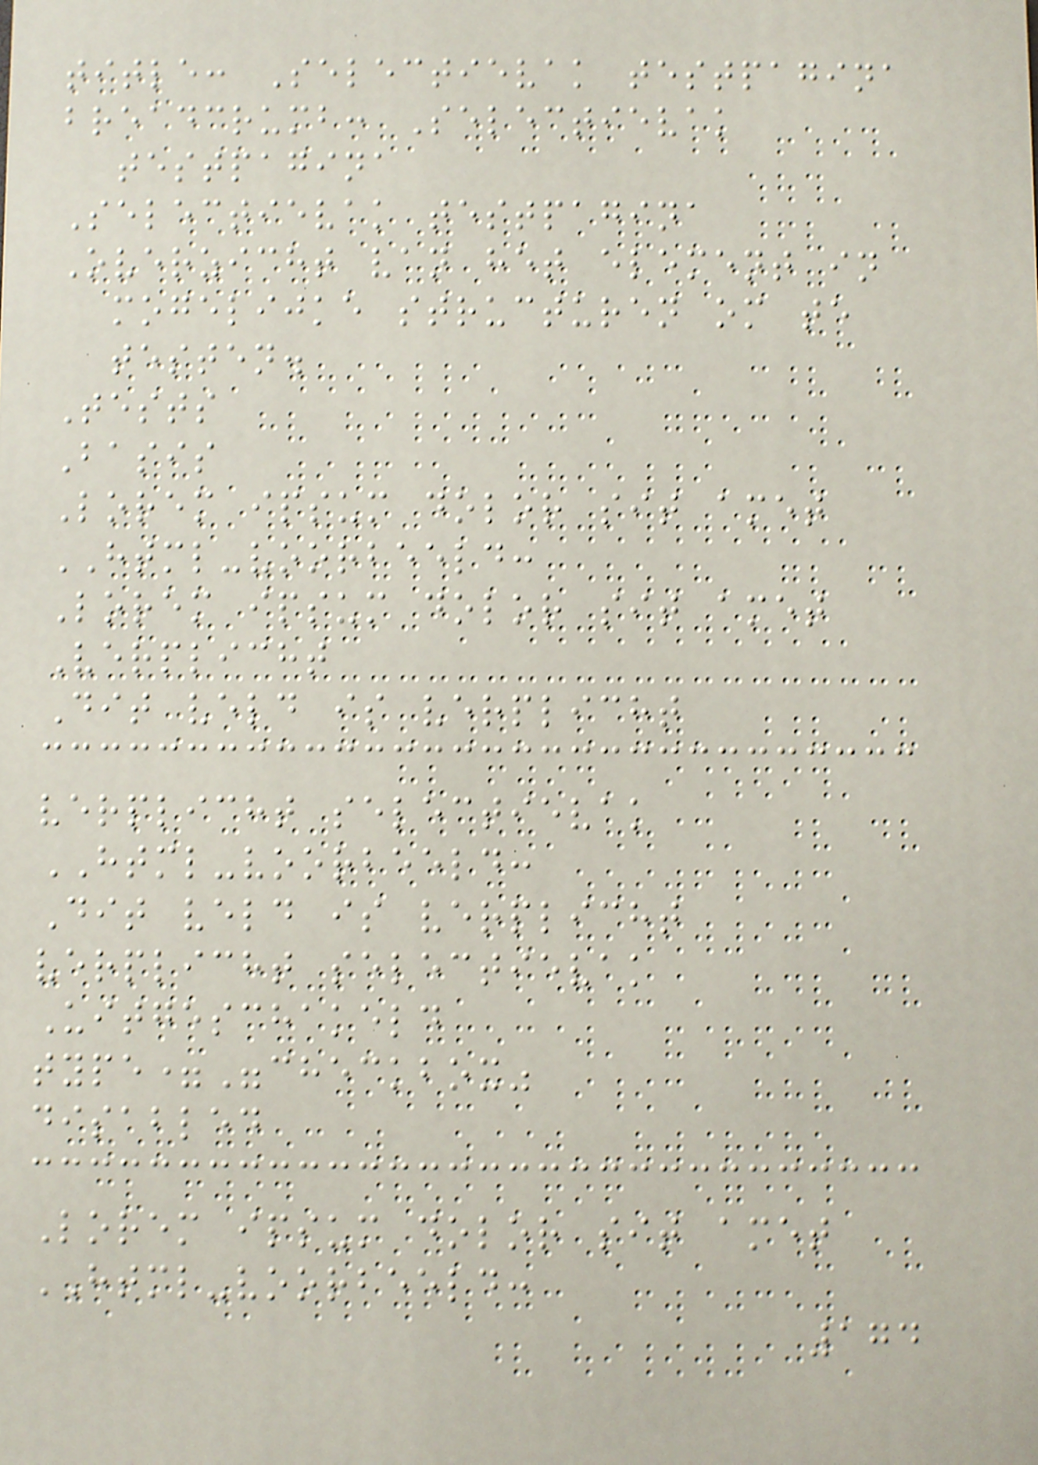title: Selectievak testpagina
breadcrumb: Selectievak
testpagina
Selectievak testpagina
Overzicht van het element in
mogelijke structuren om te
testen.
Tests
Basis
Lorem ipsum dolor sit amet
HTML-voorbeeld:
Lorem ipsum dolor sit amet
Verplicht
Dit veld is verplicht
verplicht selectievak
HTML-voorbeeld:
Dit veld is verplicht
verplicht selectievak
Uitgeschakeld
type="checkbox"
disabled
Lorem ipsum dolor sit amet
HTML-voorbeeld:
174
